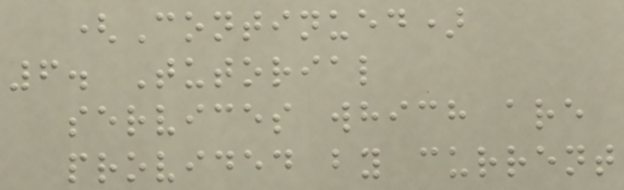(Continued)
6. Tutorial
services which are
provided by current
